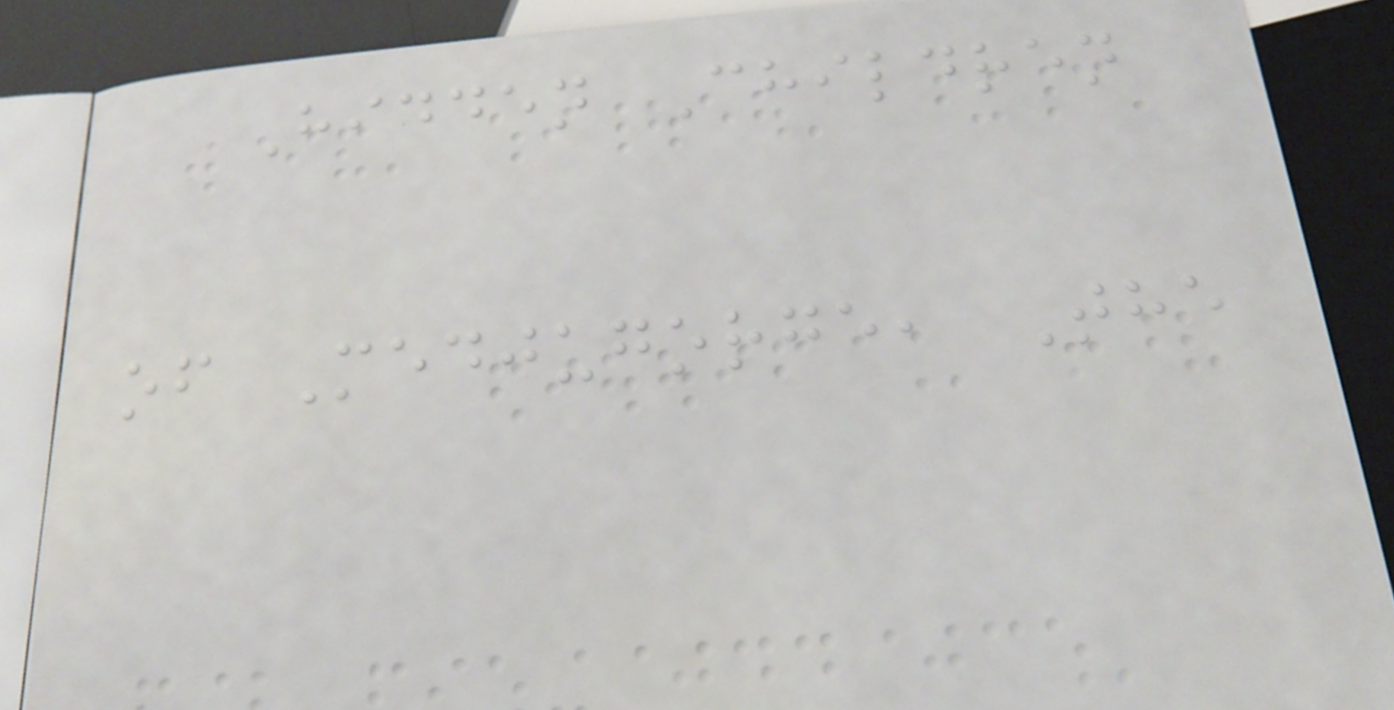Hidden Children
of Medjugorge, The
